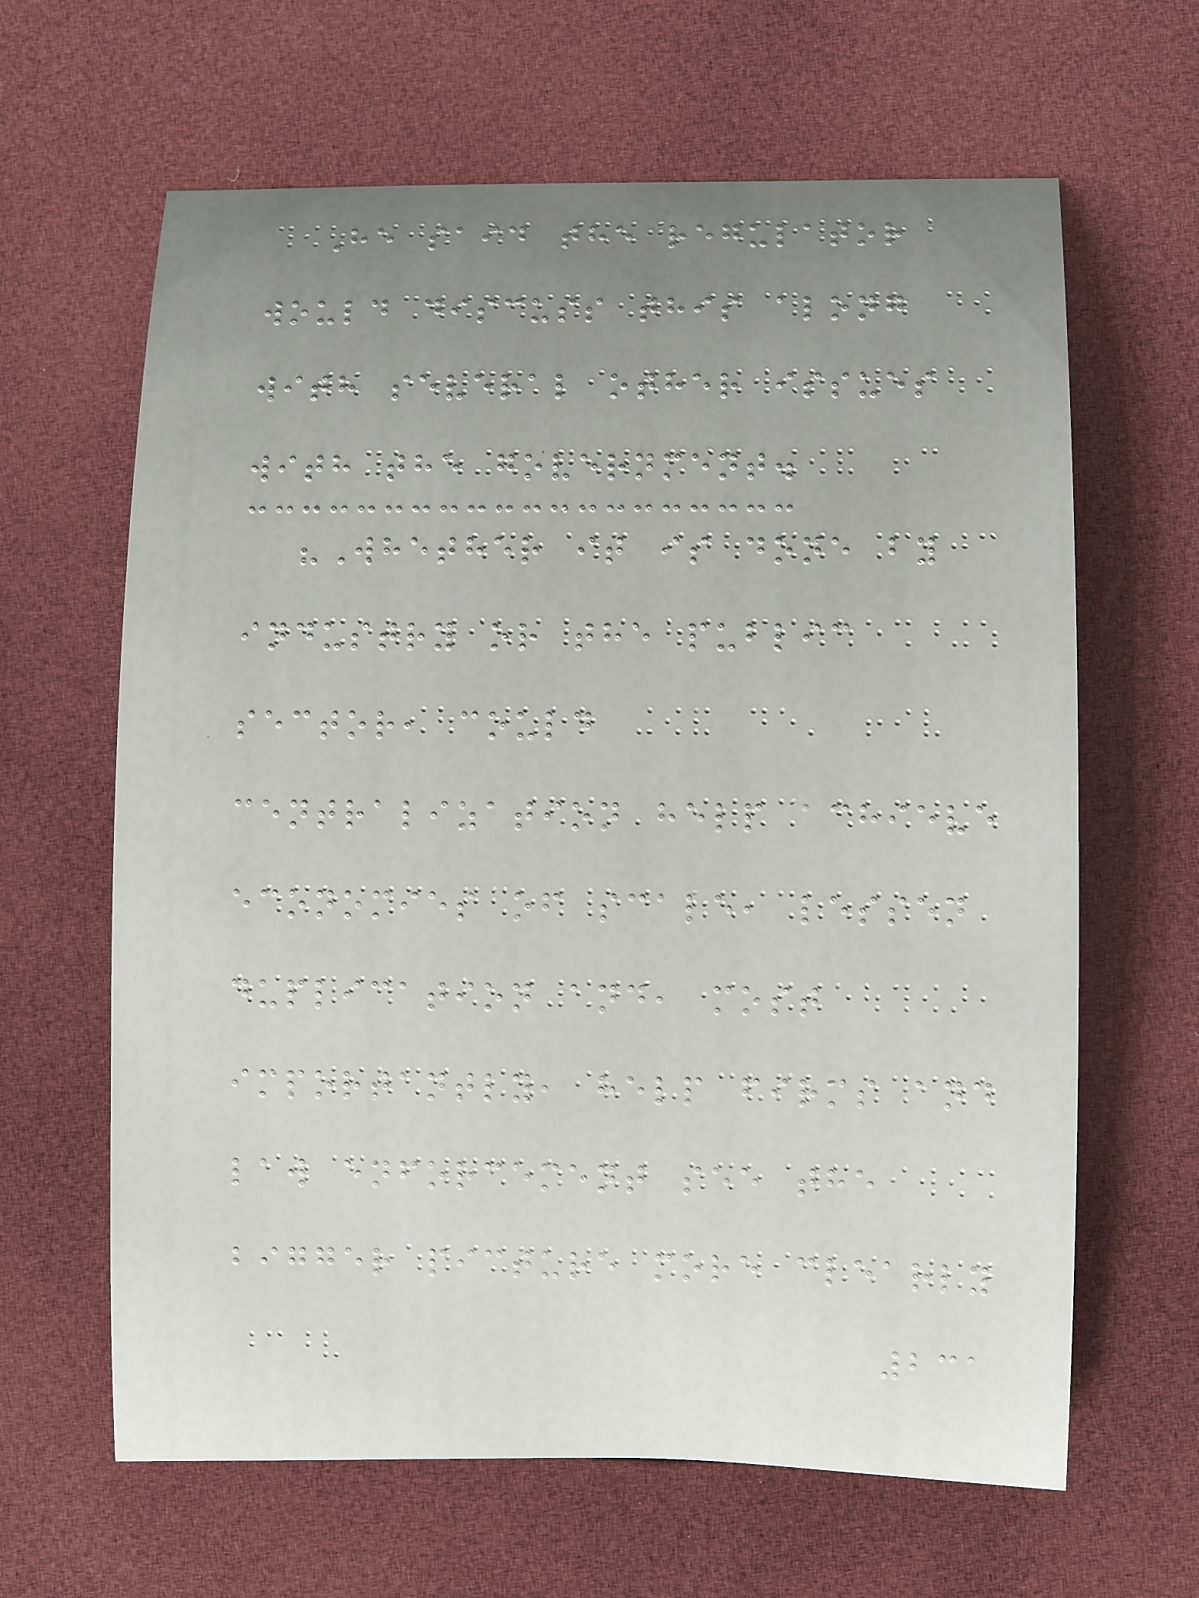He said the regulator
would discuss this along
with several other issues
with the government.
"Whether it is done by
industry or the public
sector, could
centralization help achieve
economies of scale, lessen
duplication and, most
importantly, help firms and
law enforcement see the
bigger picture more clearly
231
